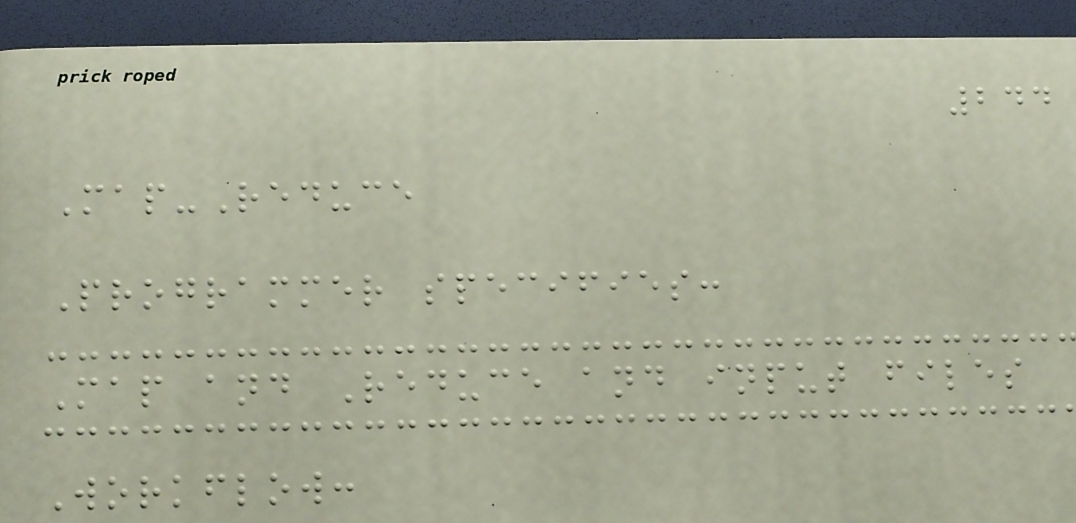244
Map-Reduce
Programmer specifies:
Map and Reduce and input files
Workflow:
